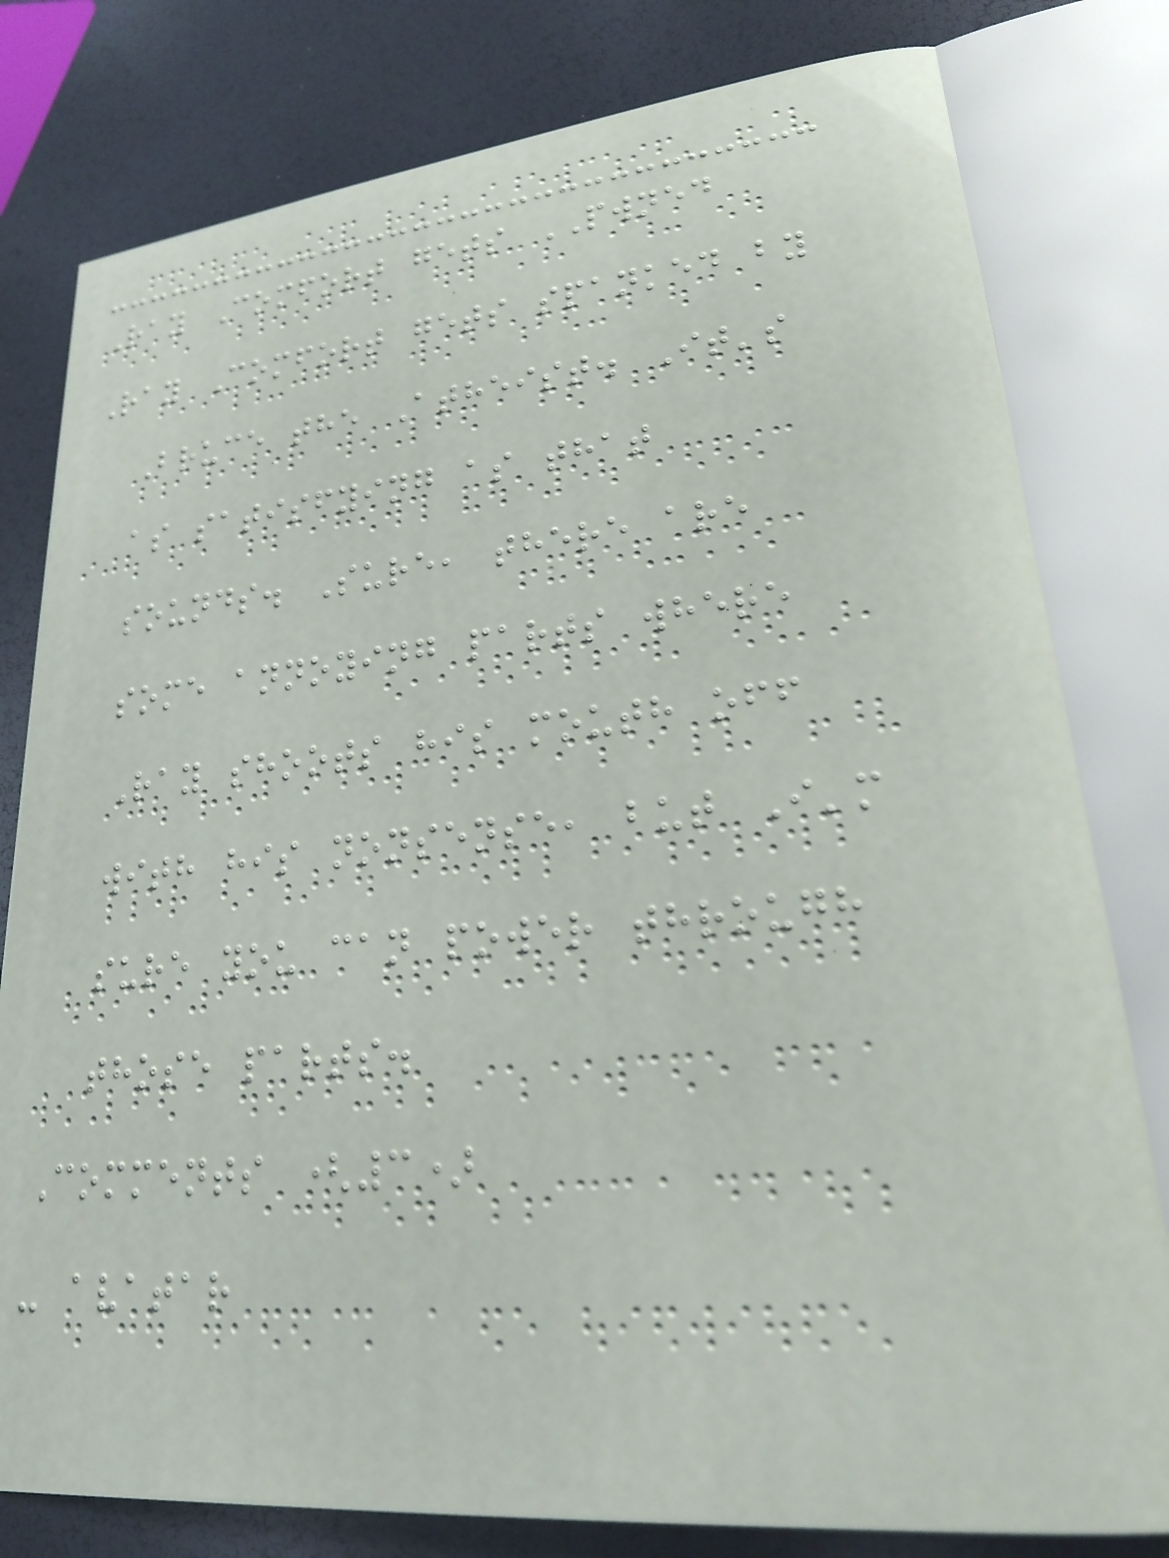Ray Comfort gets PWNED
Ray Comfort gets spanked by
Bruce the Atheist. It's
as satisfying as that
sounds. Sure, there are
some annoying parts where
Ray shoots his mouth off
with his nonsense, but I'm
sure you can power through
those parts.
Comments (3)
- avatar
